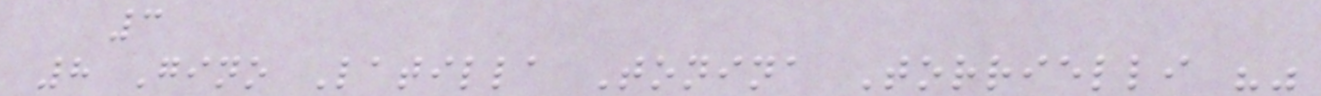3
8 Gino Latilla Tonina Torrielli ""
